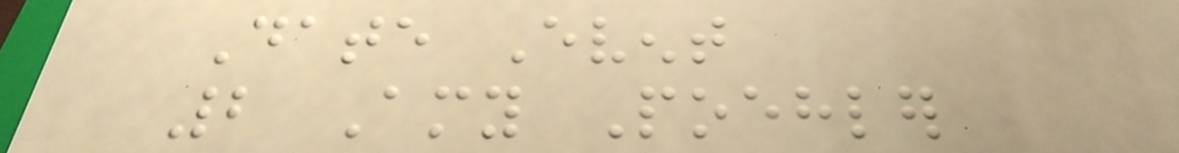Date Event
2 Amy Poehler
